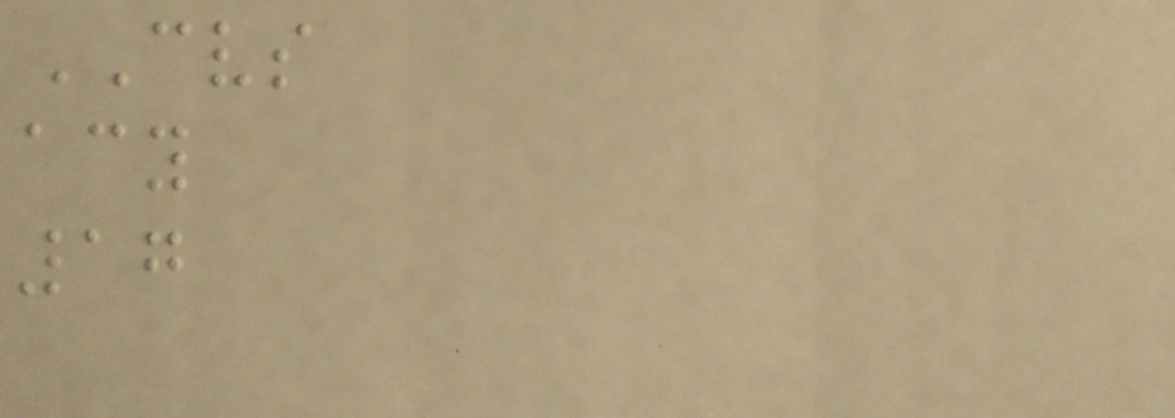CVS
acy
17
